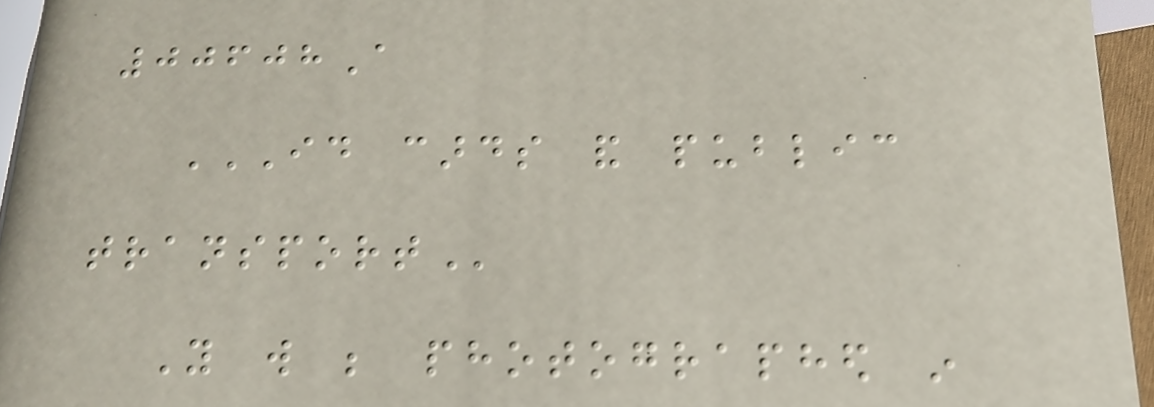00608A
ID CARDS AND PUBLIC
TRANSPORT
You will be photographed in
